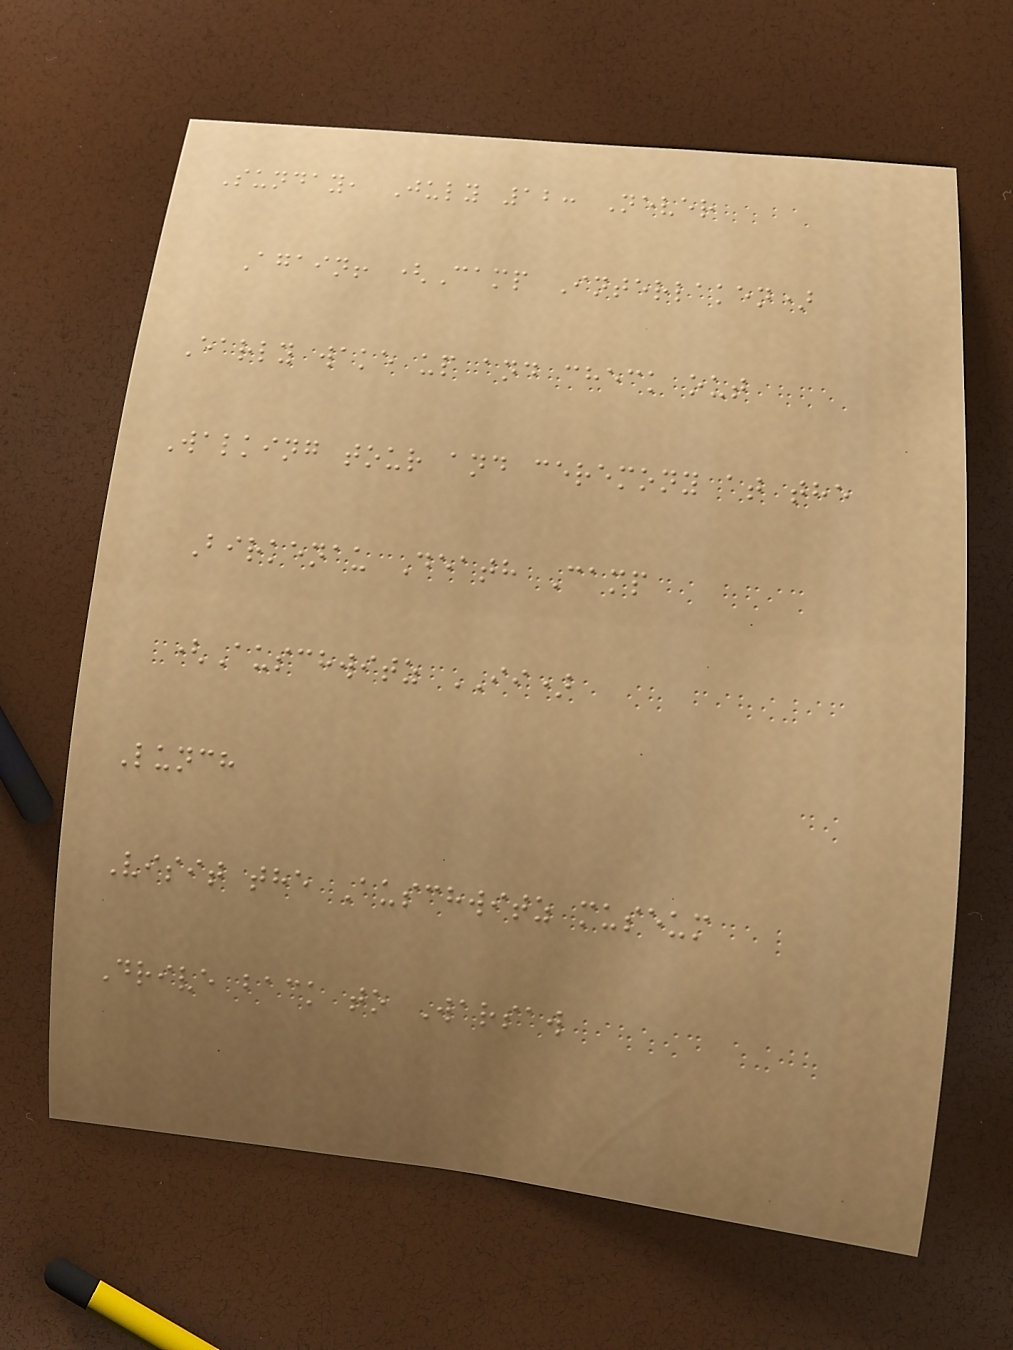Sunday, July 12: Never
Again! (Camp Interlaken)
Early wake up and check out
Walking tour and ceremony at the
Birkenau Death Camp
(Auschwitz II)
Lunch
Visit the Auschwitz museum
Drive back to Warsaw
